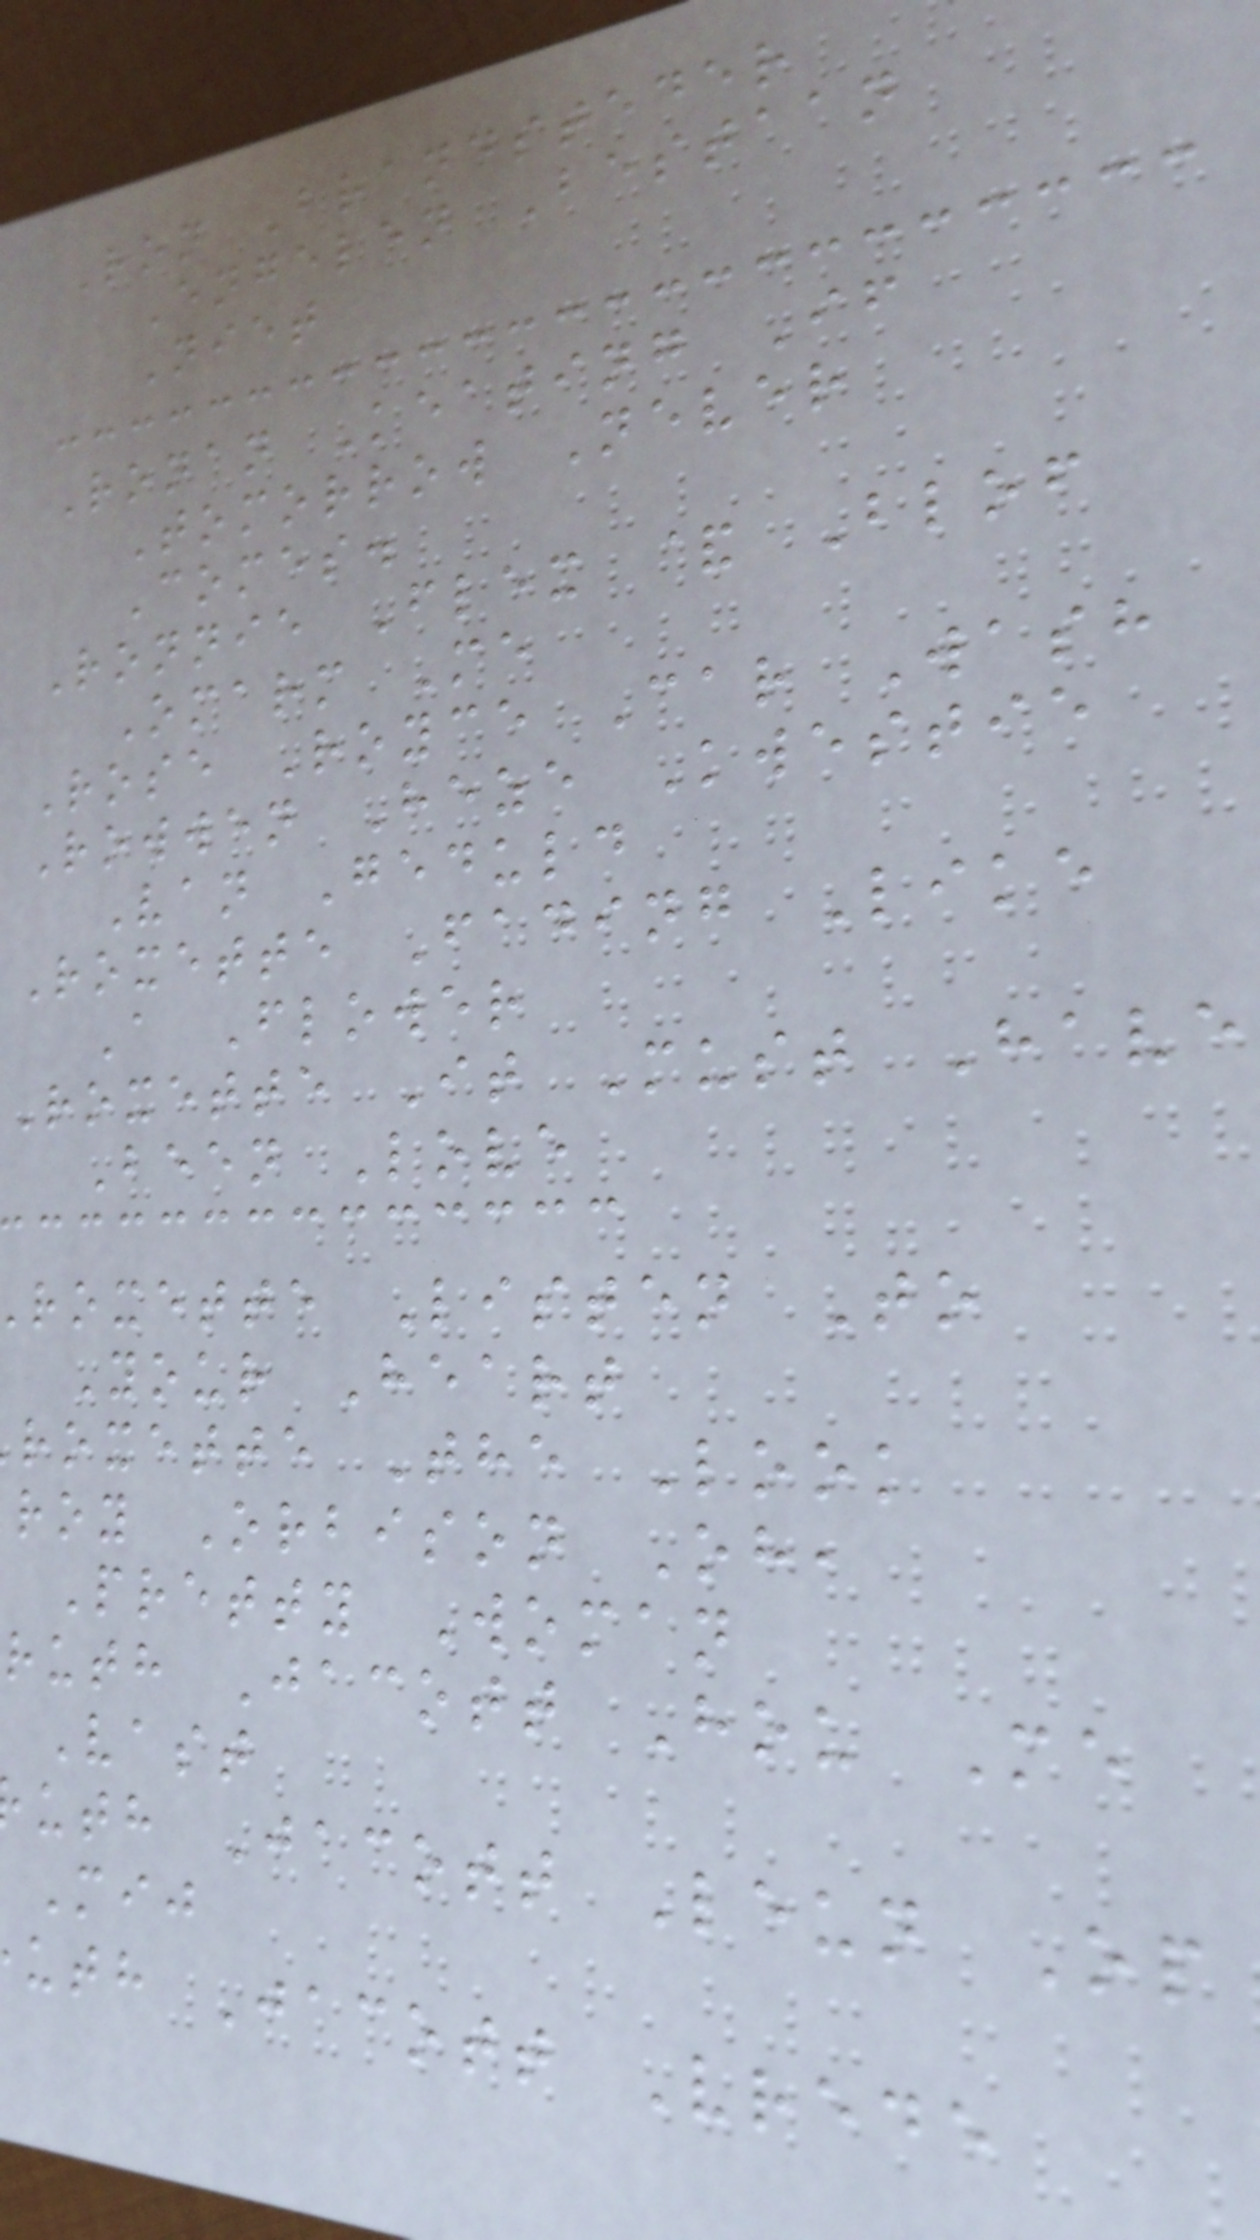Ron Brandsteder
Engelen Bestaan
Niet
Ronan Keating If
Tomorrow Never
Comes.
Ronnie Flex & Blof
Omarm Me
Rose Royce Car Wash
Rowwen Heze Kwestie
Van Geduld
Roxette Fading Like
A Flower
Roxette It Must Have
Been Love
roxette Listen To
Your Heart
roxette The Look
roy Orbison Oh,
Pretty Woman
ruth Jacott Hou Me
Vast
uth Jacott Leun Op
Mij
uth Jacott Vrede
